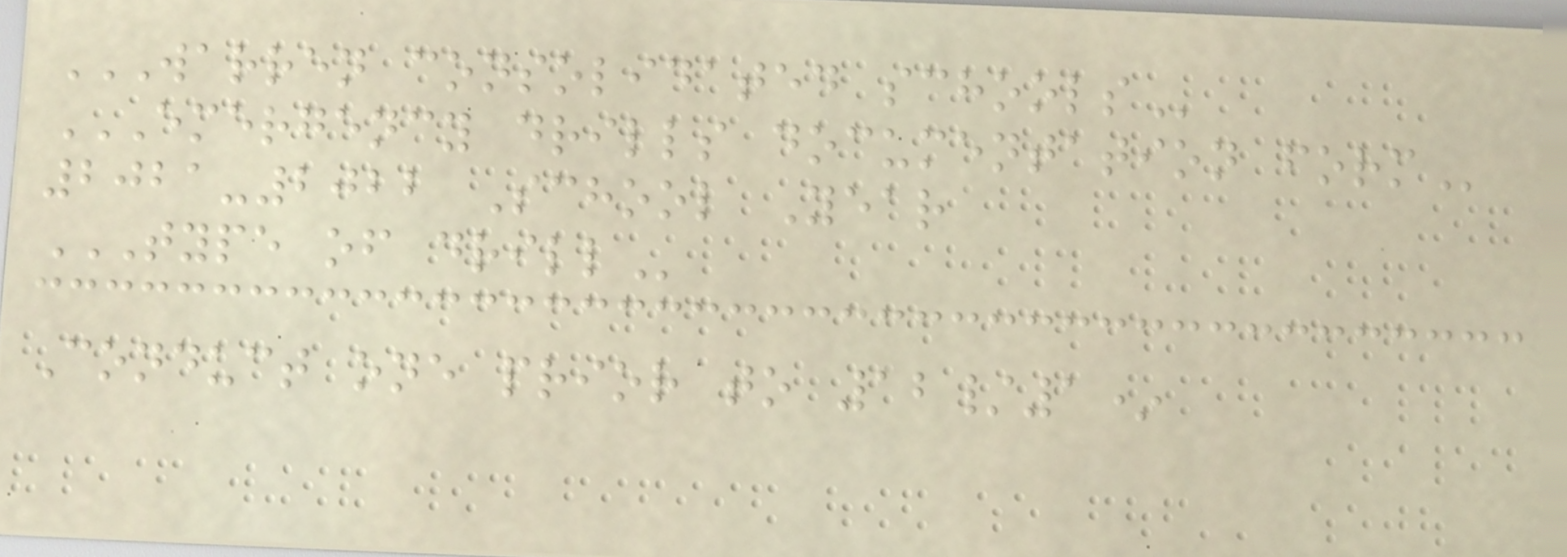WARREN CONSOLIDATED SCHOOLS
EMERGENCY DRILLS DOCUMENTATION FORM
2021-2022 School Year
TYPE OF DRILL
Conduct one prior to 12/1*
